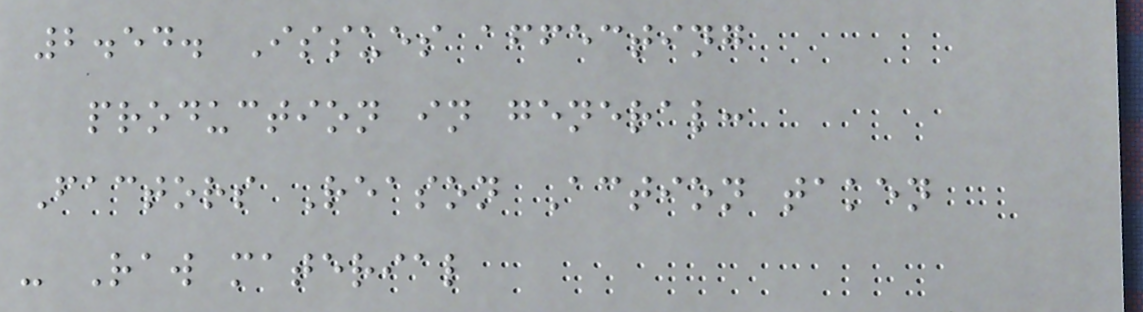2.54. Issues affecting
production in general:
Factors Reason Action taken
- Raw material
